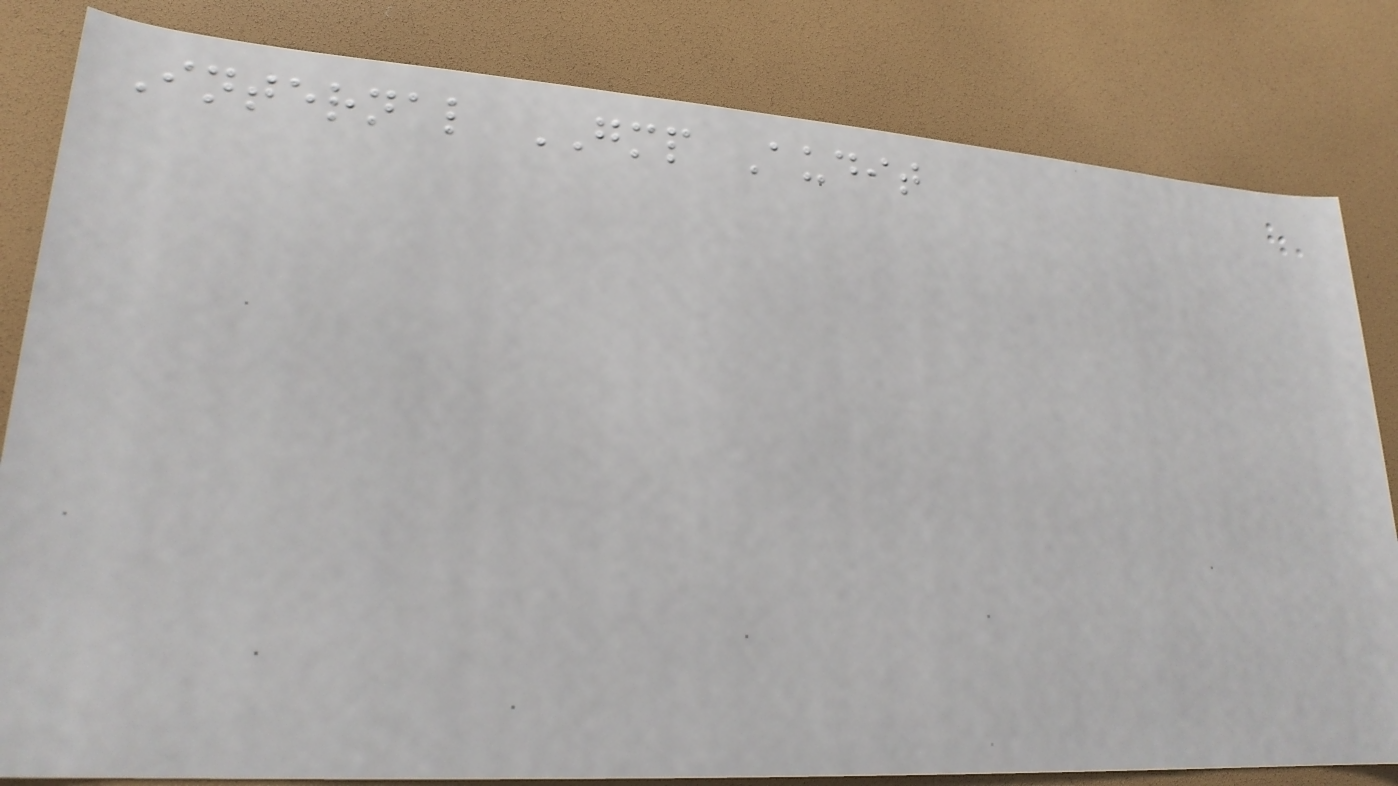Internal GMP Audit
